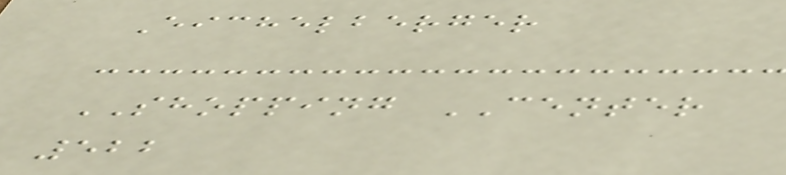Eichelberger
SHOPPING CENTER
522
